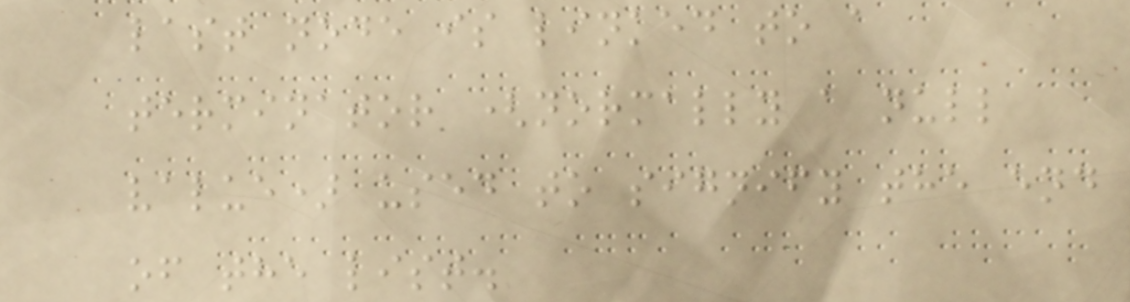last node is linked to a
terminator (normally a null
value) used to signify the end
of the list.
